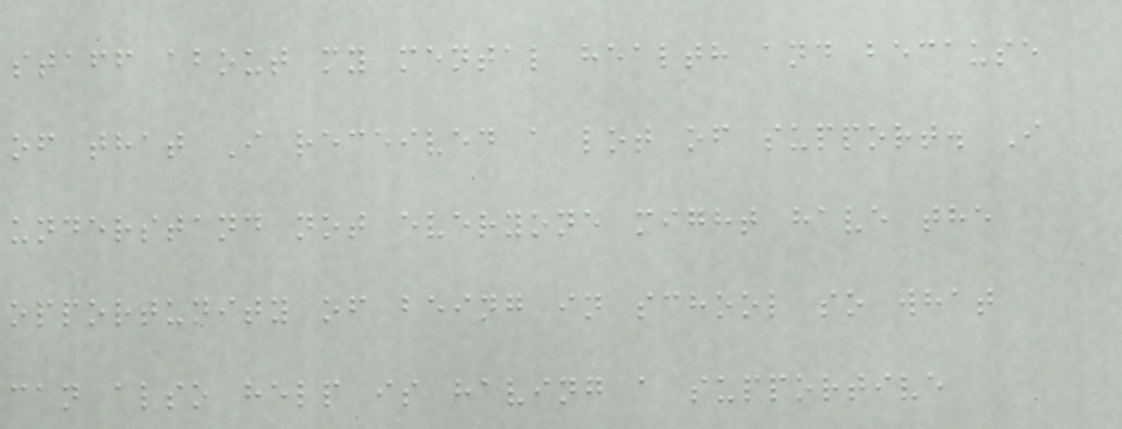staff about my mental health and because
of that I received a lot of support. I
understand not everyone might have the
opportunity of being in school so what
can also help is having a supportive
